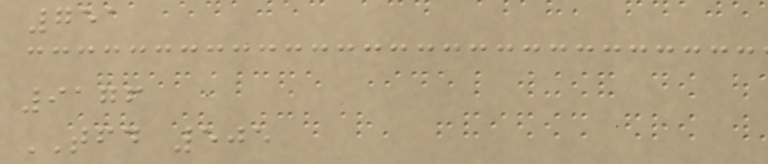751
9176
TFD 505
